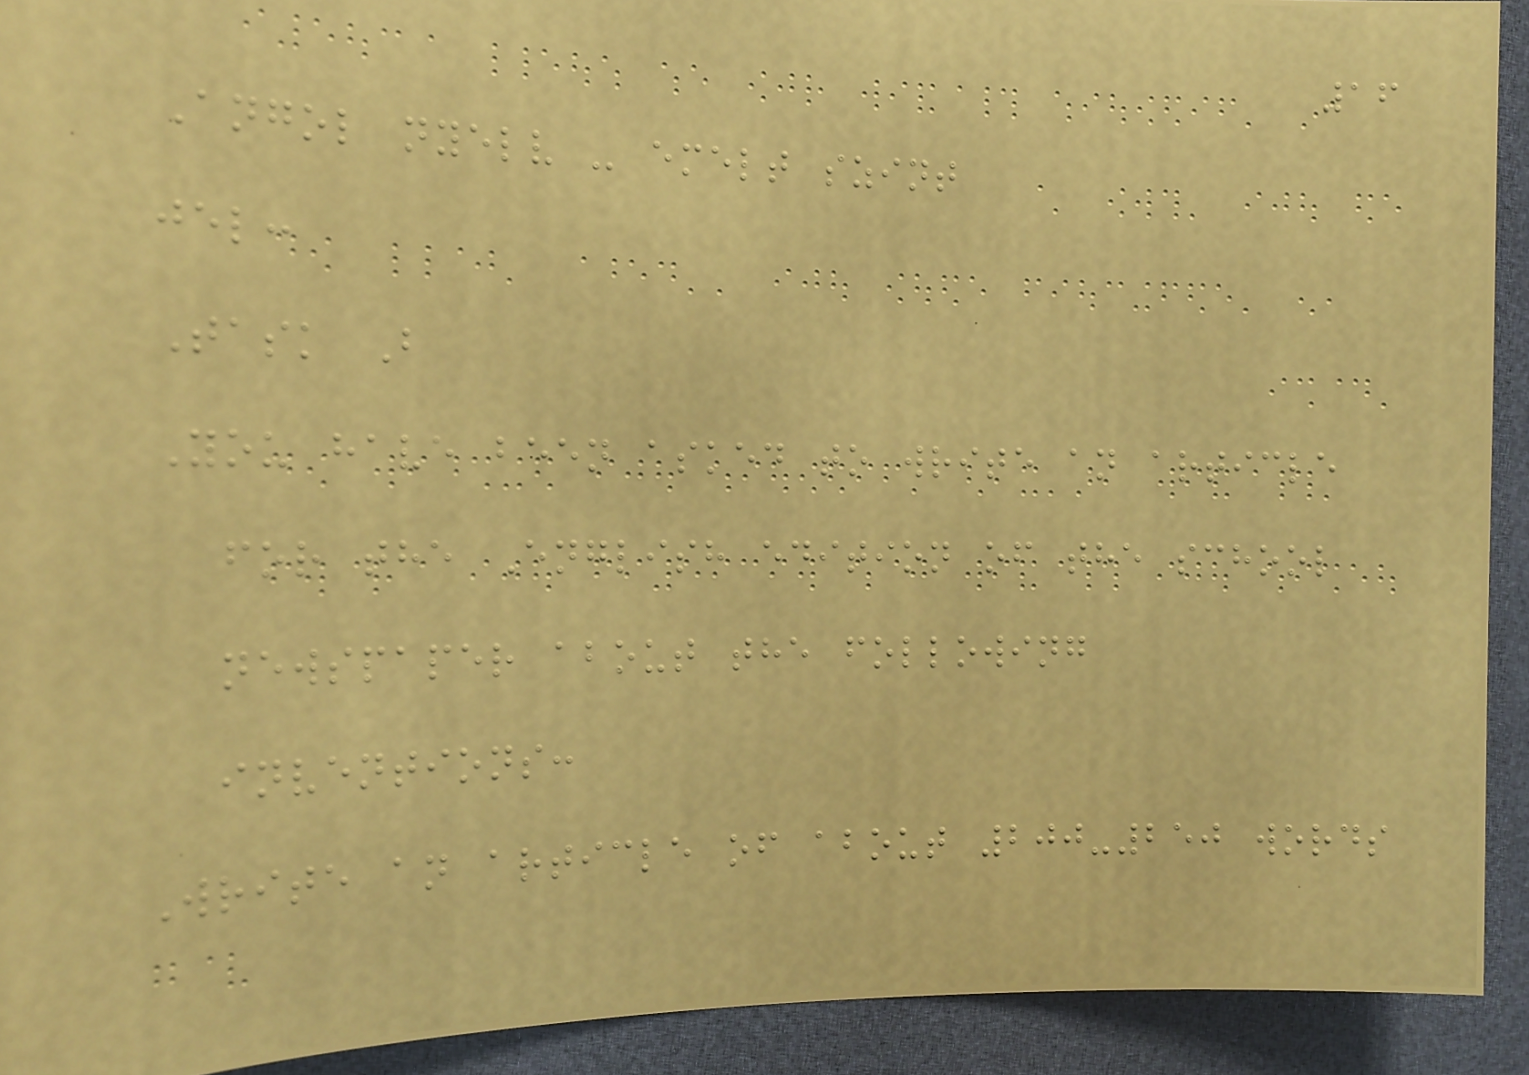16
Angol nyelv - emelt szint
jel:
Task B
You have been asked to write an article
for the English edition of the school
newspaper about the following
inventions:
Write an article of about 200-250 words
